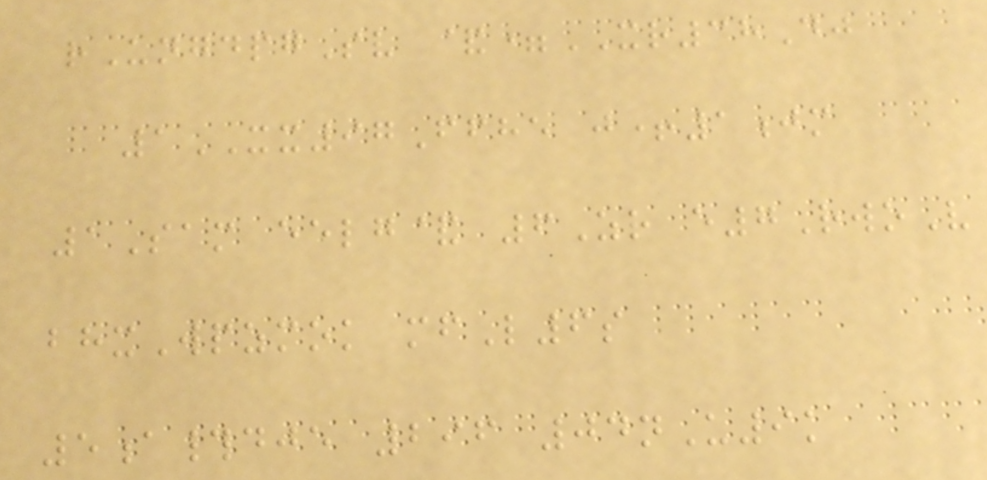rUngdpgSv &=XR38Dj
1XX97Ffhe j+1jm
1Sam eelg& 6Zr e7RwoV
bhxWpzmok mfL6s
5a#dje 296 04nU9k
